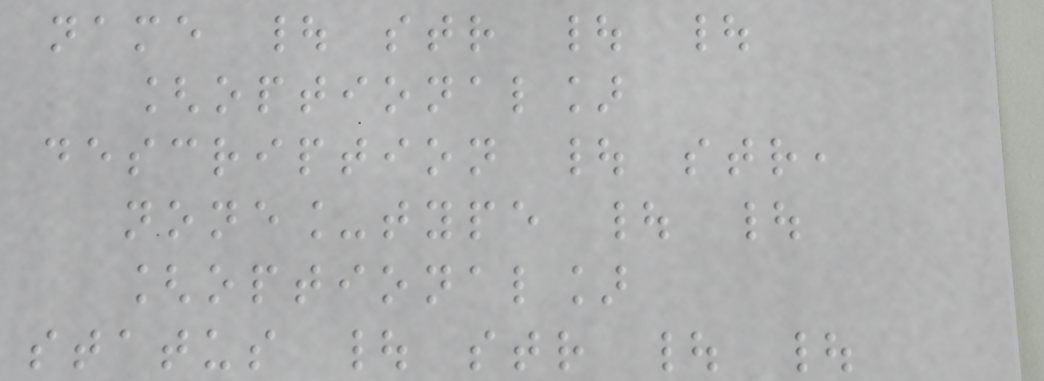name | str | |
[optional]
description | str,
none_type | |
[optional]
status | str | |
